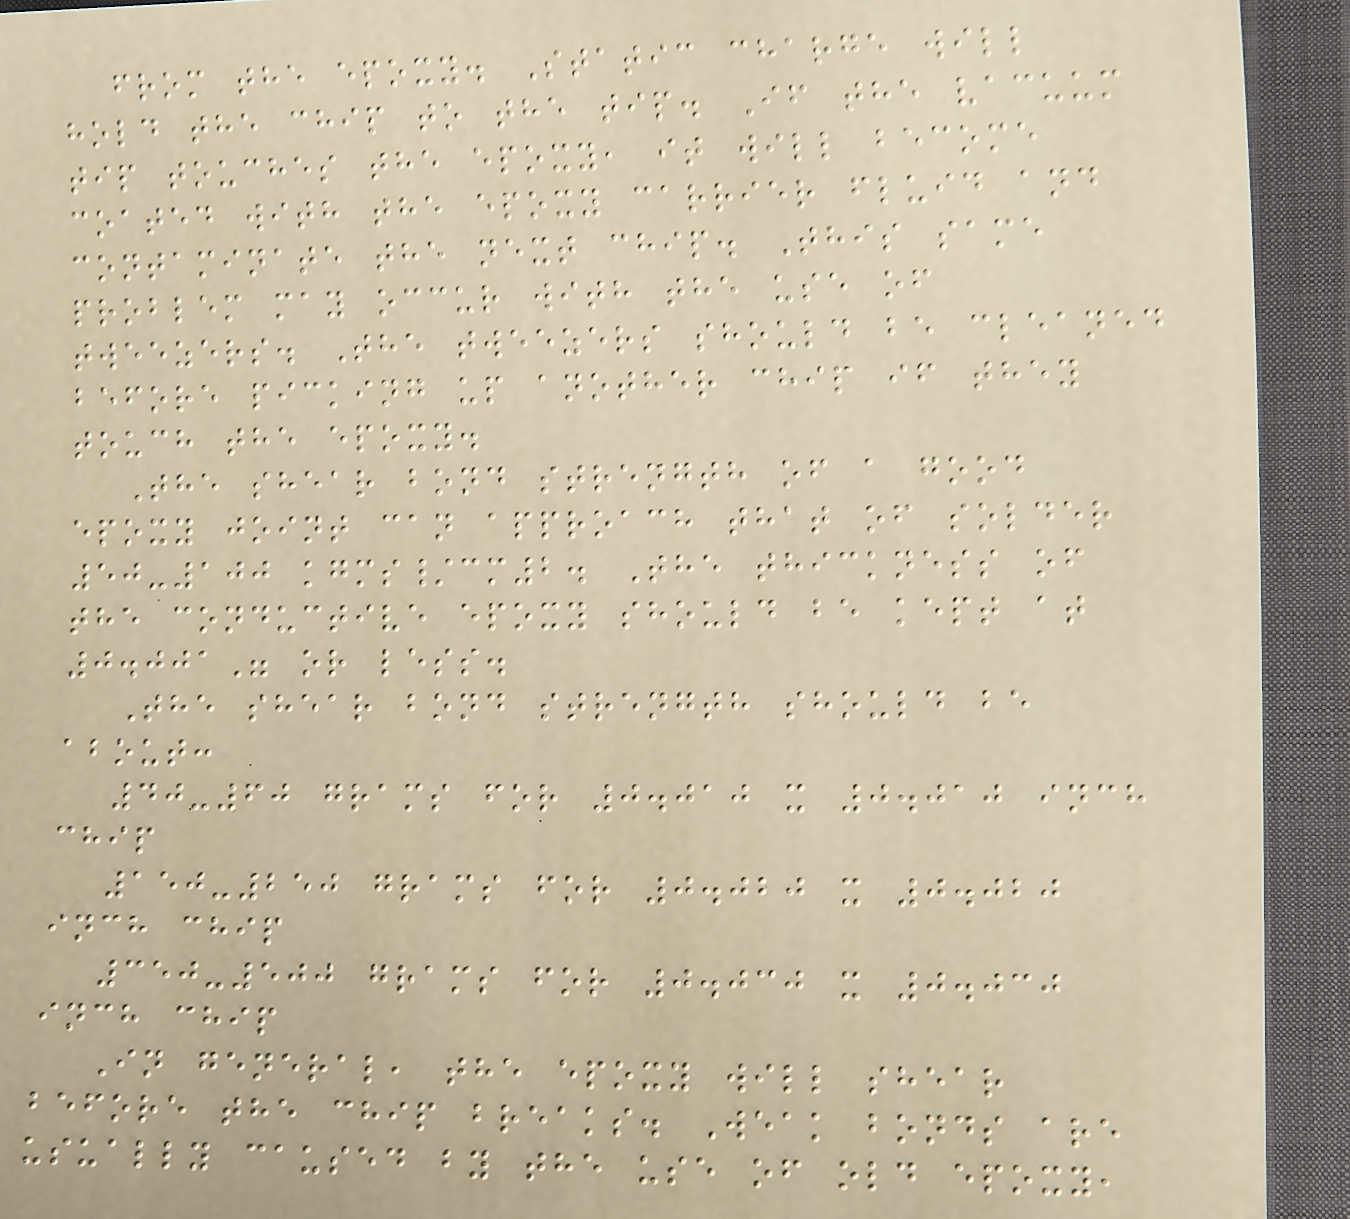from the epoxy. Static charge will
hold the chip to the tip. If the vacuum
tip touches the epoxy, it will become
coated with the epoxy carrier fluid and
contaminate the next chip. This same
problem may occur with the use of
tweezers. The tweezers should be cleaned
before picking up another chip if they
touch the epoxy.
The shear bond strength of a good
epoxy joint can approach that of solder
50-100 kgms/cm2. The thickness of
the conductive epoxy should be kept at
0.001" or less.
The shear bond strength should be
about:
40-60 grams for 0.010 x 0.010 inch
chip
150-250 grams for 0.020 x 0.020
inch chip
350-500 grams for 0.030 x 0.030
inch chip
In general, the epoxy will shear
before the chip breaks. Weak bonds are
usually caused by the use of old epoxy,
